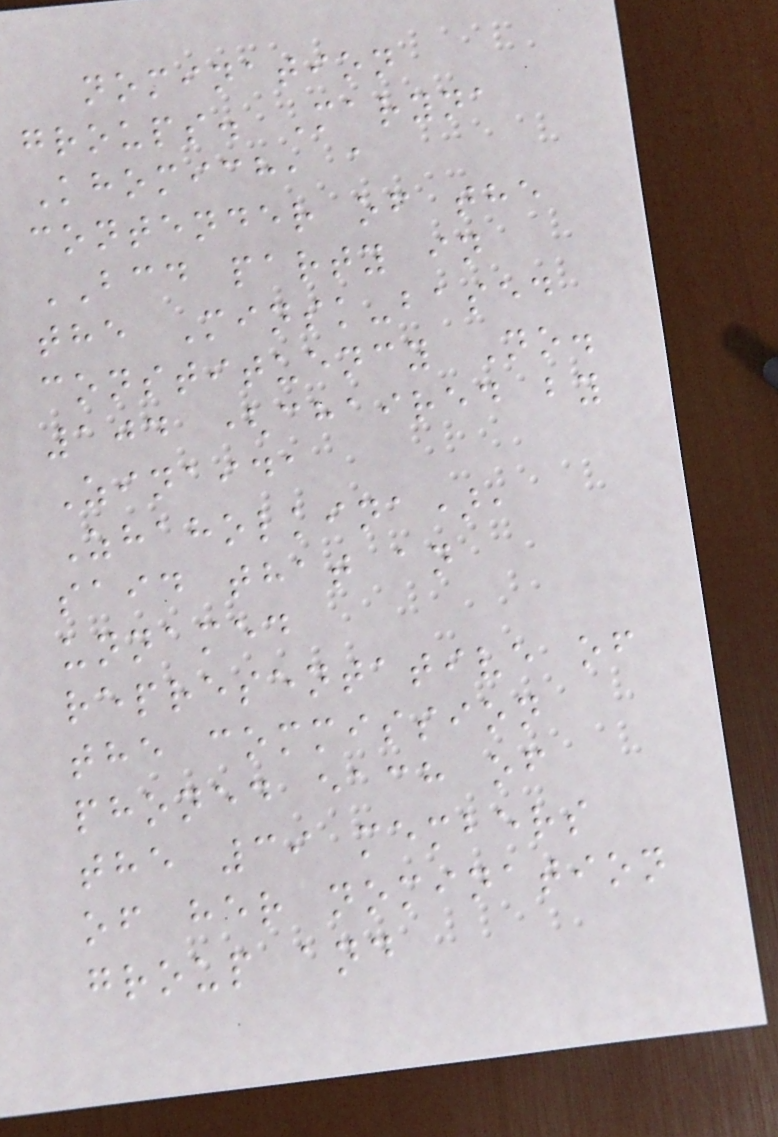nomination
groups. Maryna
Khomich, a
contender of the
BCD party in
the Minsk-based
constituency No.
104 (chaired by
Zinaida
Zhaholkina),
said that an
unnamed
representative of
the commission
phoned each of
the 39 members
of her nomination
group and
